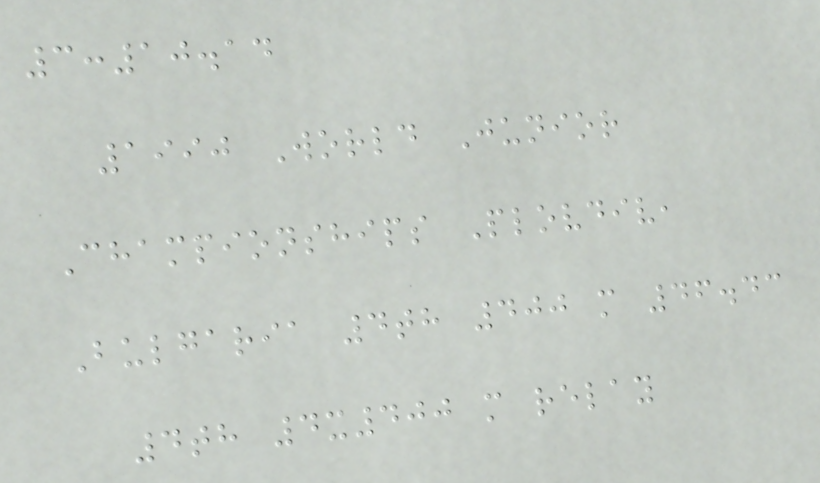3:10.14
1990 World Junior
Championships Plovdiv,
Bulgaria 4th 400 m 46.43
4th 4x400 m relay
